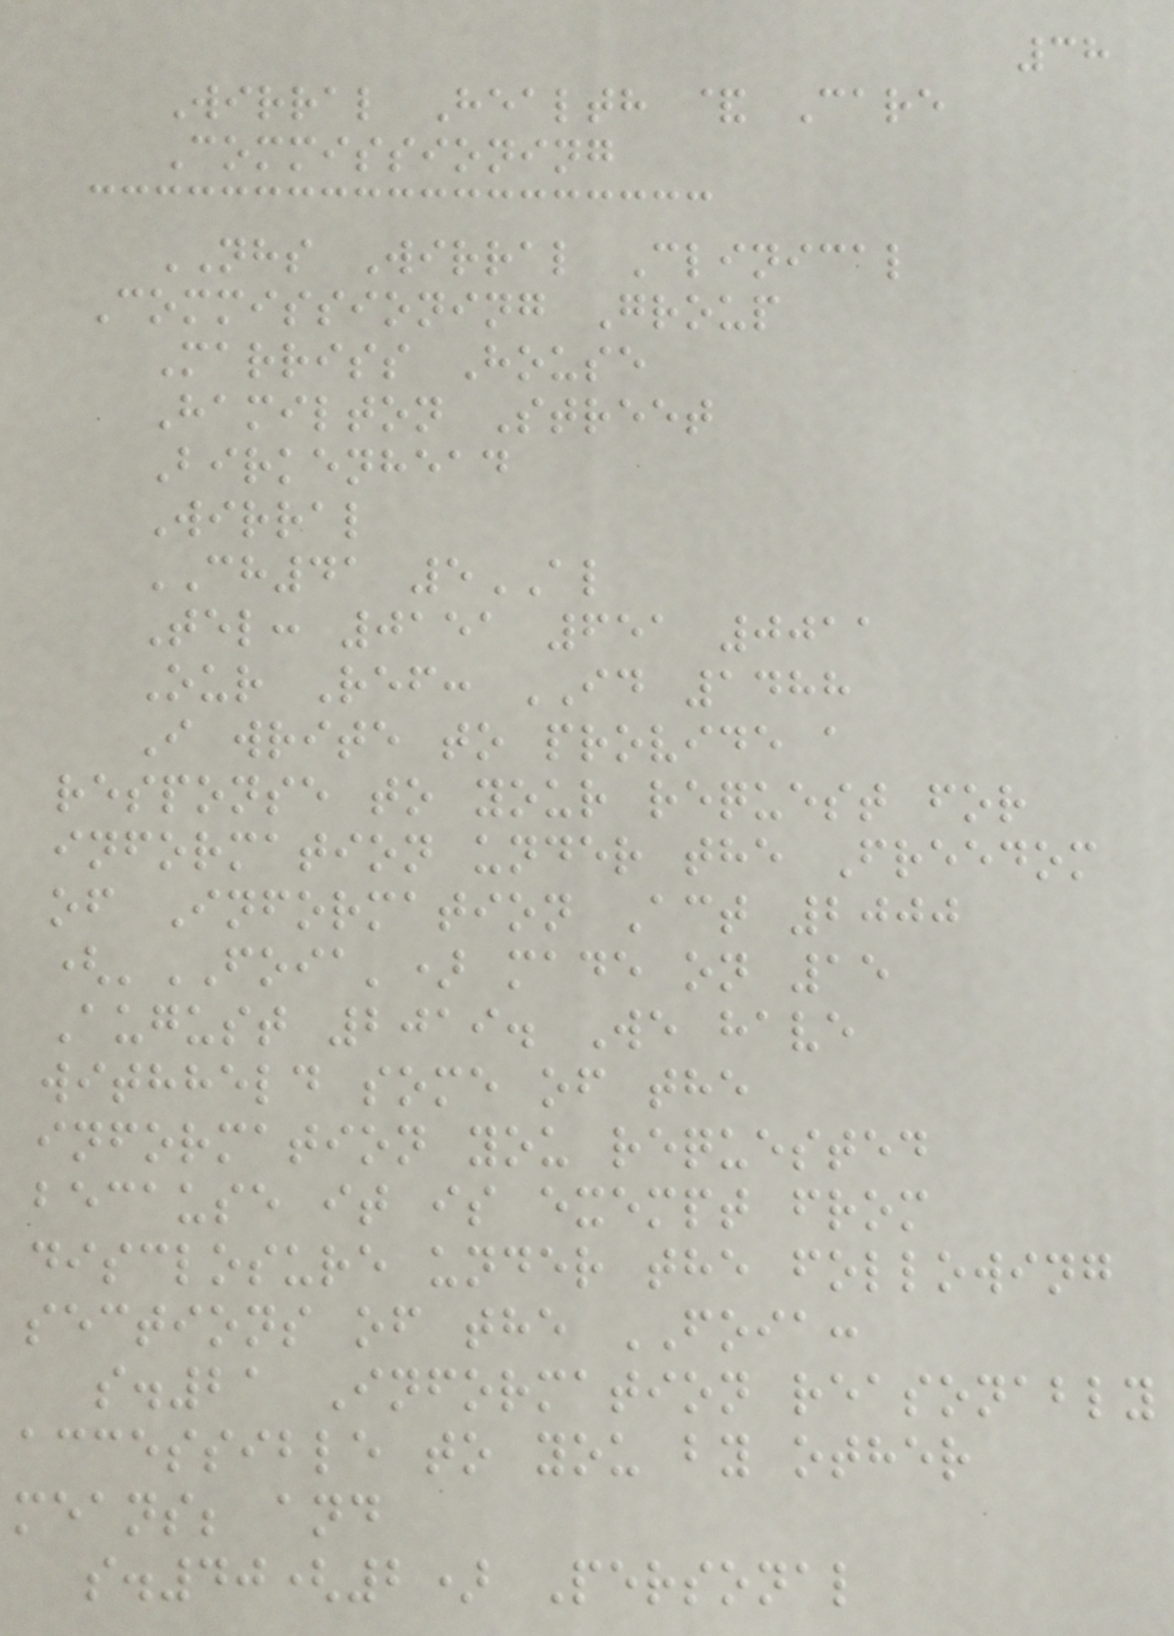38
Wirral Health & Care
Commissioning
NHS Wirral Clinical
Commissioning Group
Marriss House
Hamilton Street
Birkenhead
Wirral
CH41 5AL
Tel: 0151 651 0011
Our Ref: ID 1488
I write to provide a
response to your request for
information under the Freedom
of Information Act 2000
('FOIA') made on 15
August 2019. We have
withheld some of the
information you requested
because it is exempt from
disclosure under the following
sections of the FOIA:
s.21 Information reasonably
accessible to you by other
means; and
s.40(2) Personal
